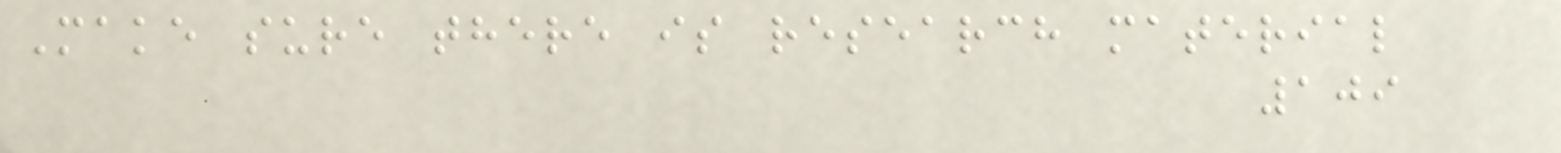Make sure there is research material
109
